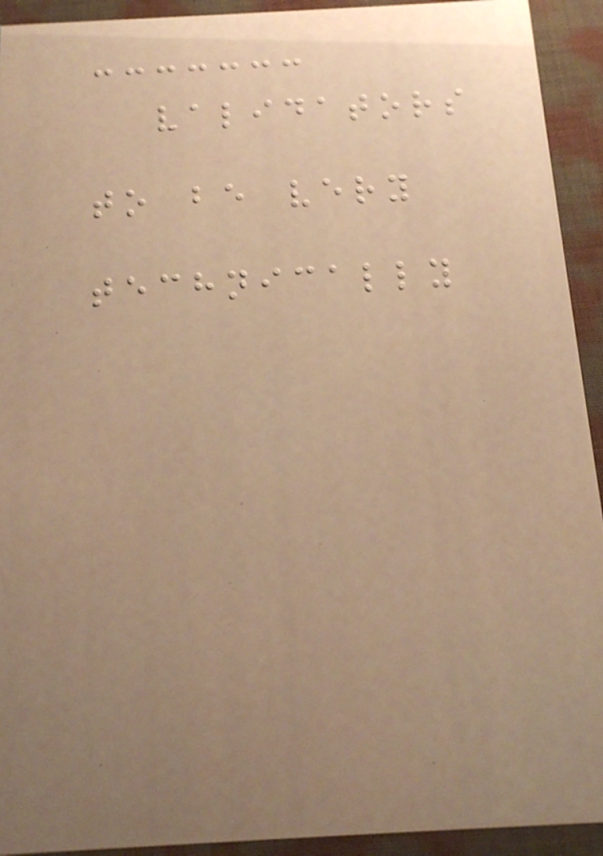validators
to be very
technically
